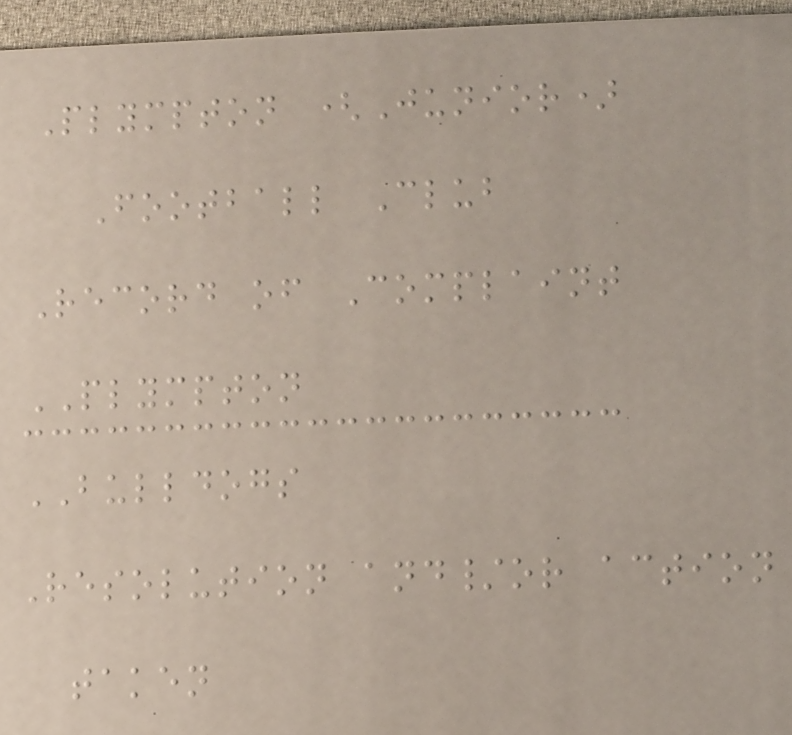Plympton (Junior)
Football Club
Record of Complaint
PLYMPTON
BULLDOGS
Resolution and/or action
taken
